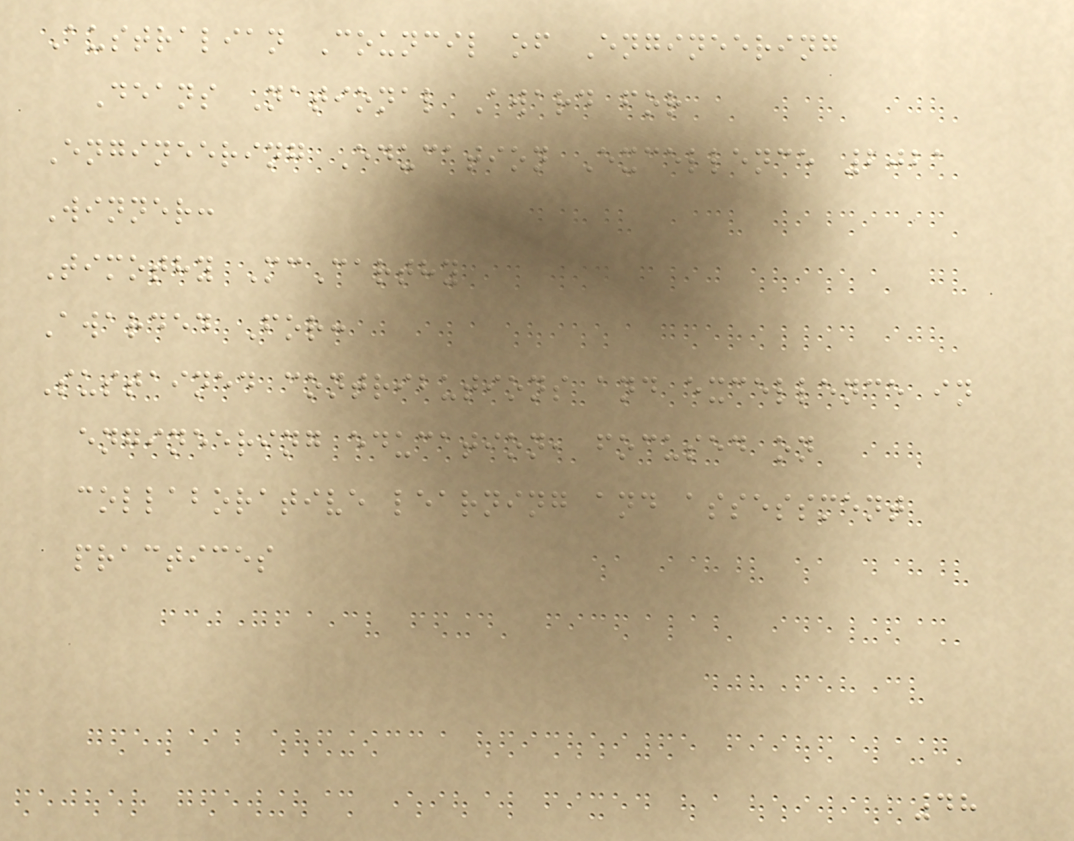Australian Council of Engineering
Deans National Award for
Engineering Education Excellence 2021
Winner:
Timothy McCarthy
Awarded For:
Sustained contributions and excellence in
engineering education, focused on
collaborative learning and assessment
practices
48
